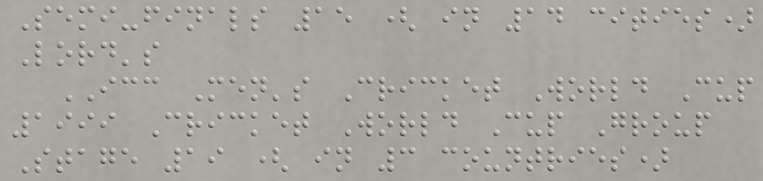Semi-finals 15 ( in 14 cities)
Lord's
ICC Men's Cricket World Cup
1999 Cricket World Cup Group
Stage 19 ( in 3 countries)
